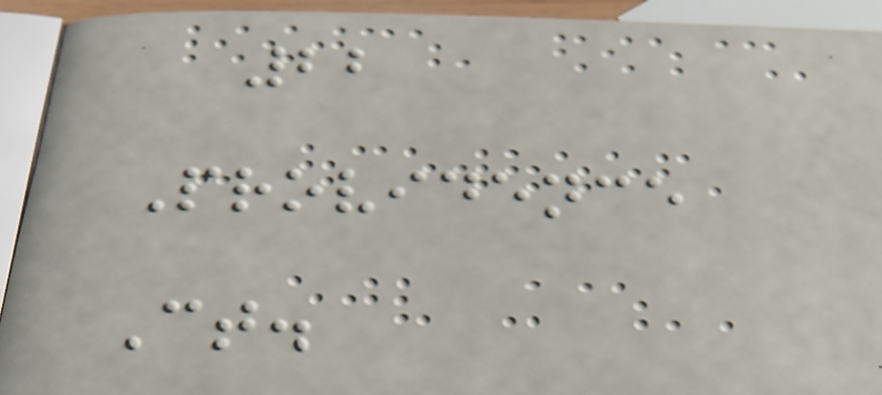22
Providence
Ct.
